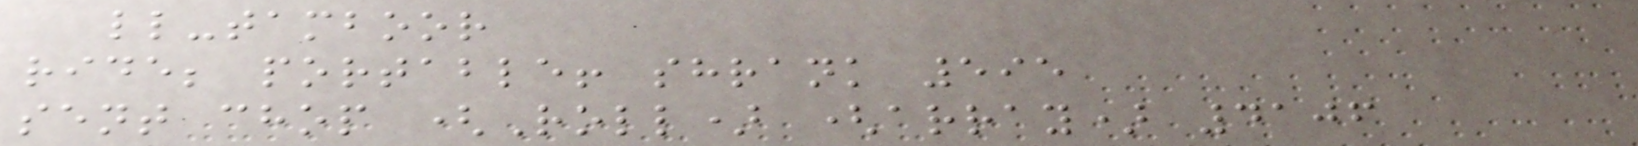ll-tamboor
ride; portable! shrank 595
sent chop (Roll) (array) 4106
